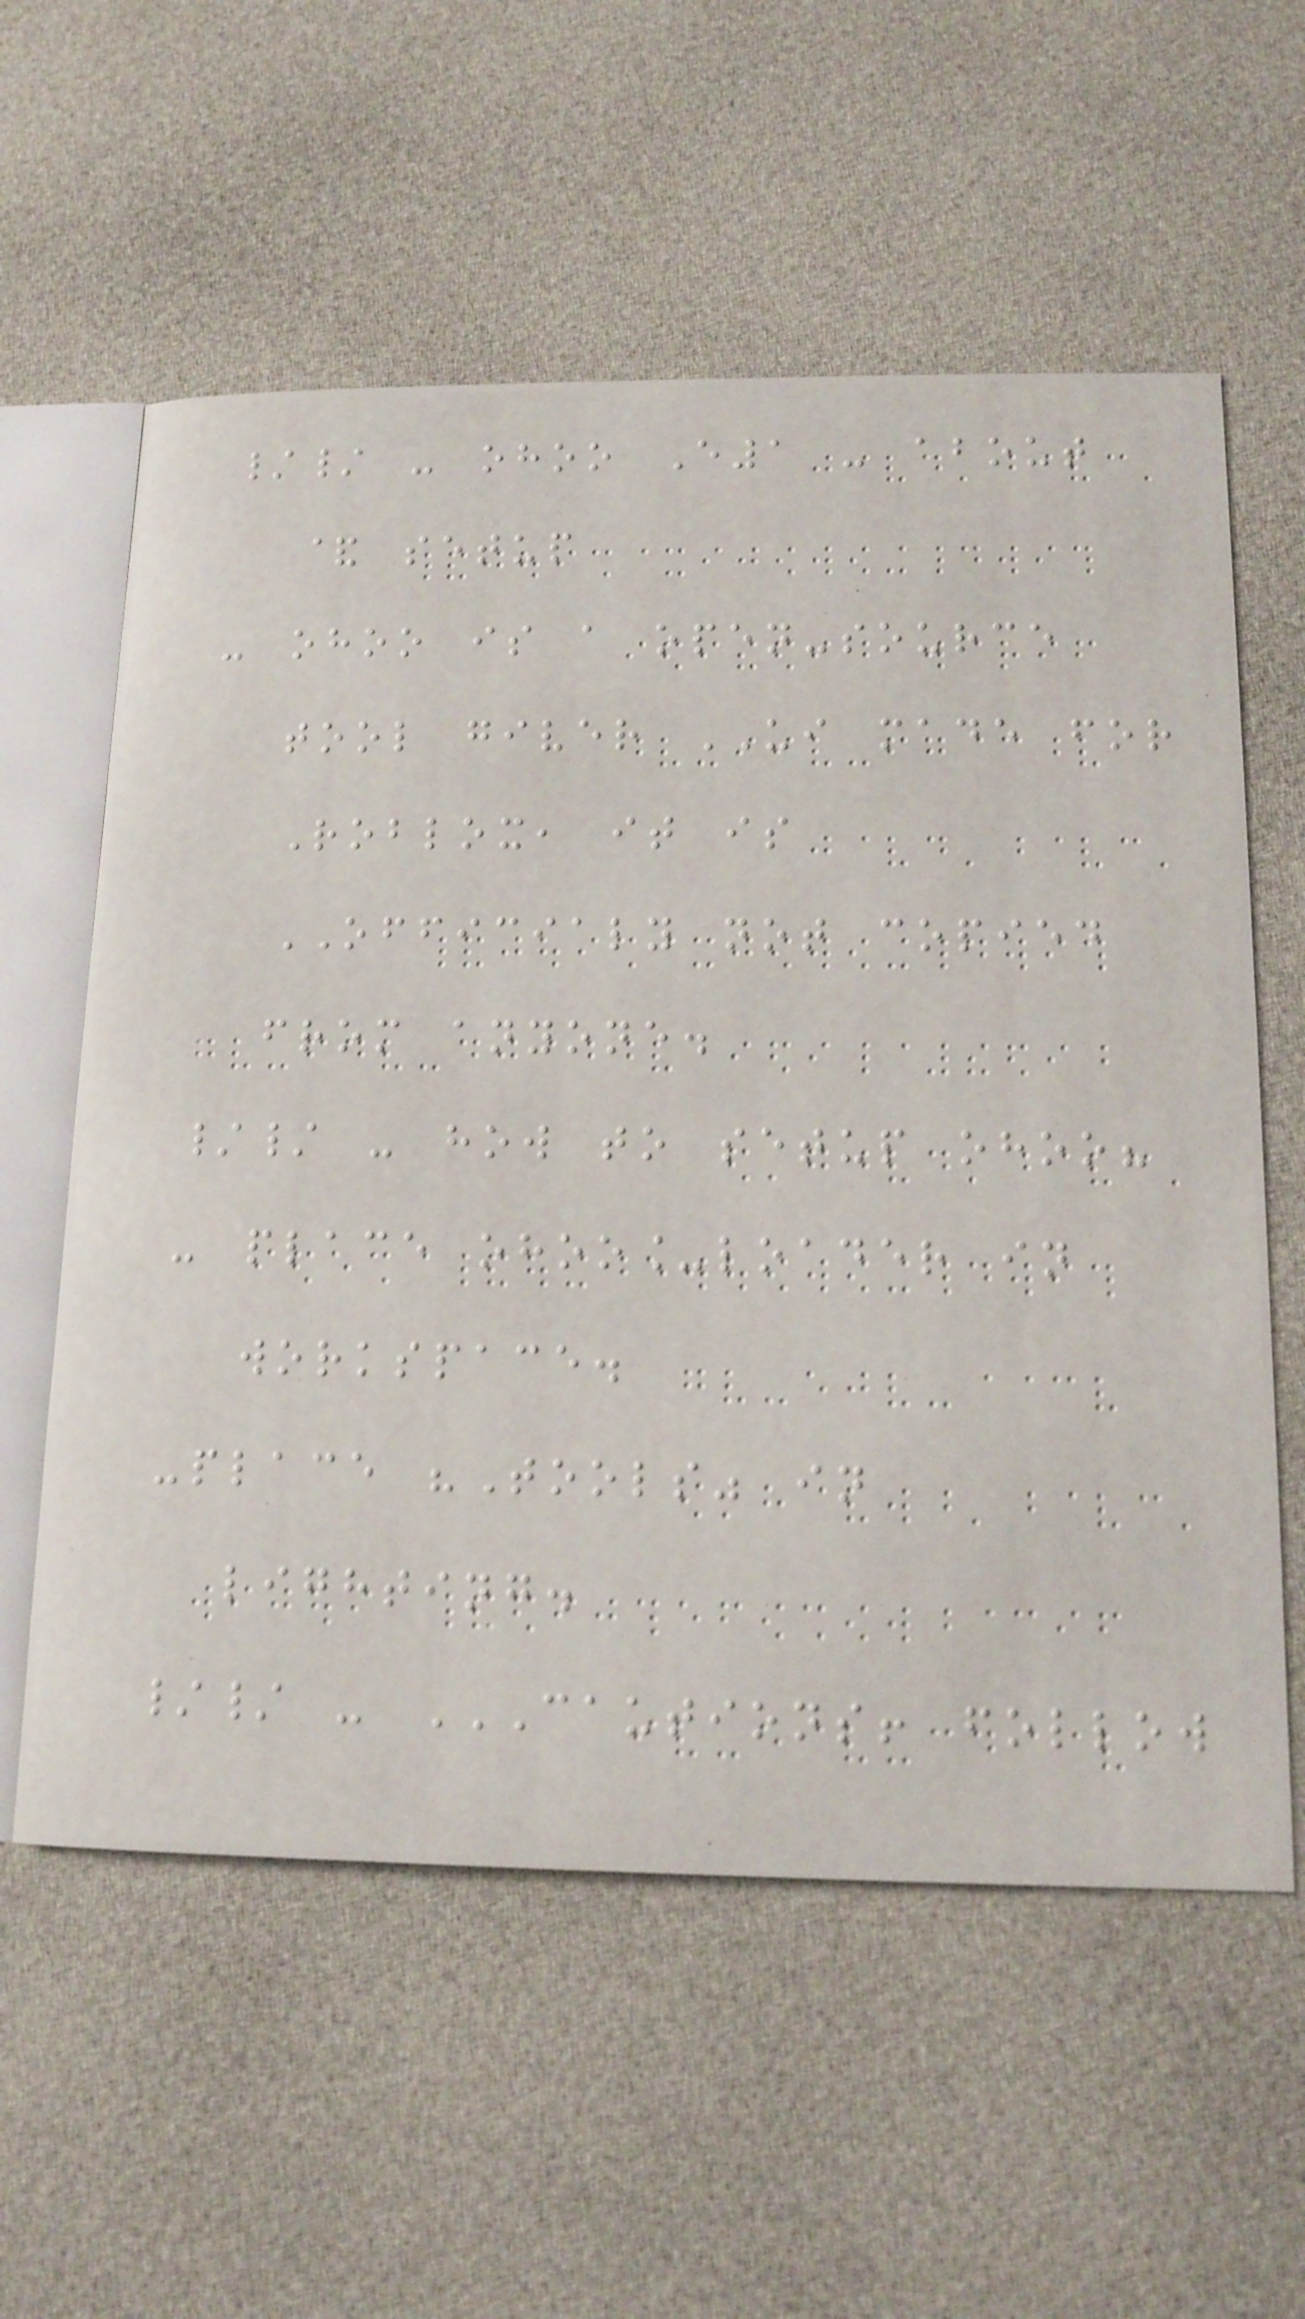// - ohoo E1 - about
& setup
- ohoo is a open-source
tool giver UI made for
Roblox, it is
OFFICIALY not copied
from anyone.
// - how to setup ohoo?
- place ohoo_loader in
workspace.
-place "Tools" in
lighting.
// - CAUTIONS! FOLLOW
